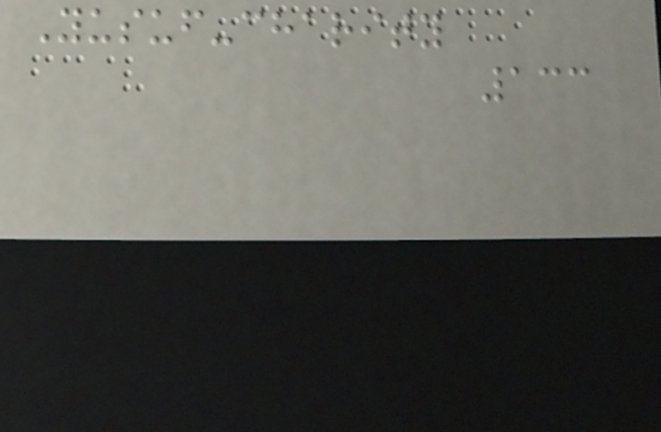Yusuf-charity
133
